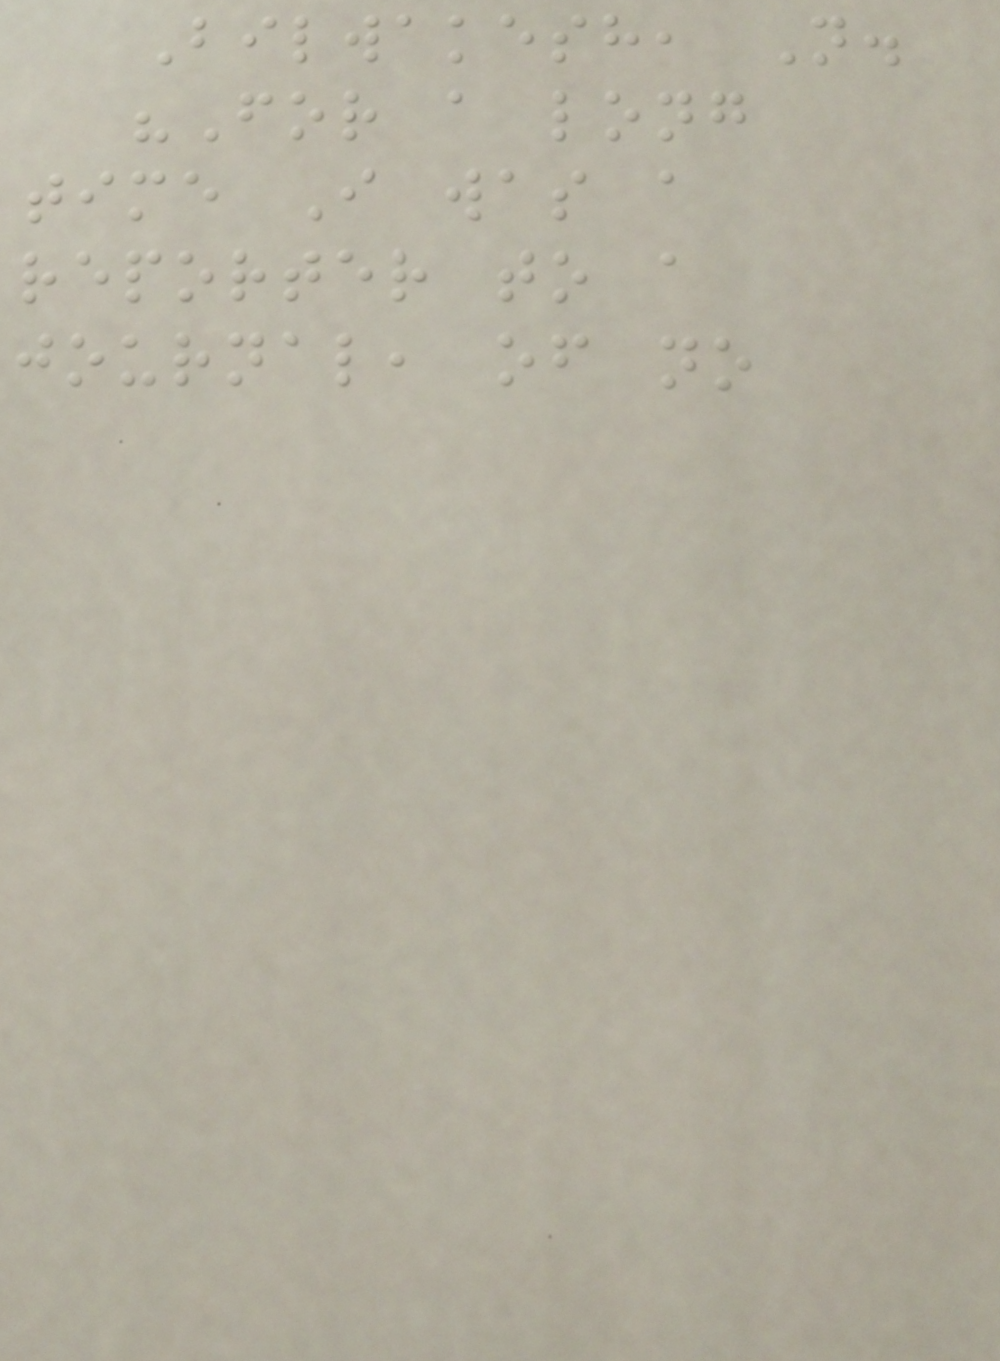Bilwakesh, N.
"For a long
time I was a
reporter to a
journal, of no
